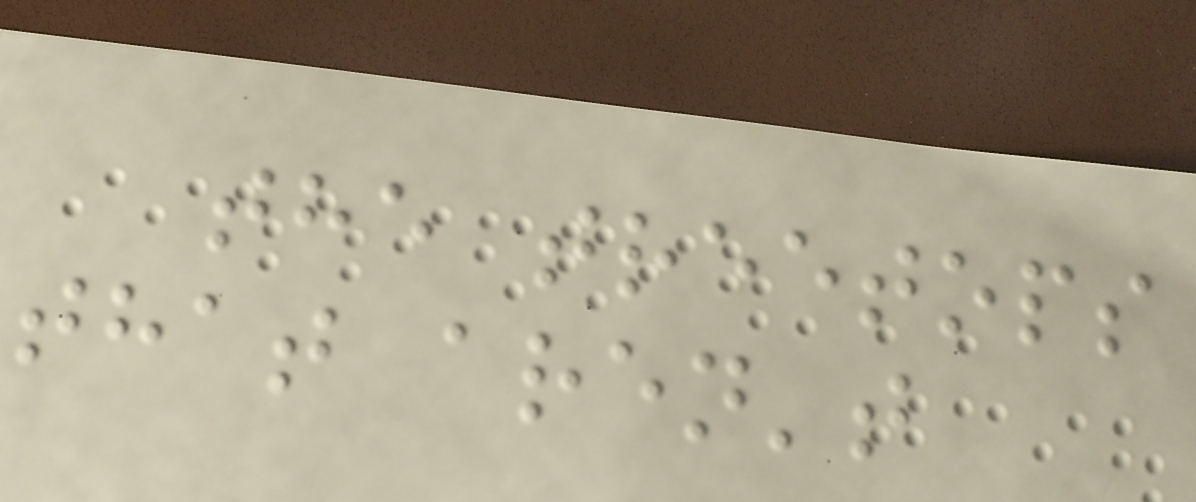the treetops
that aren't
